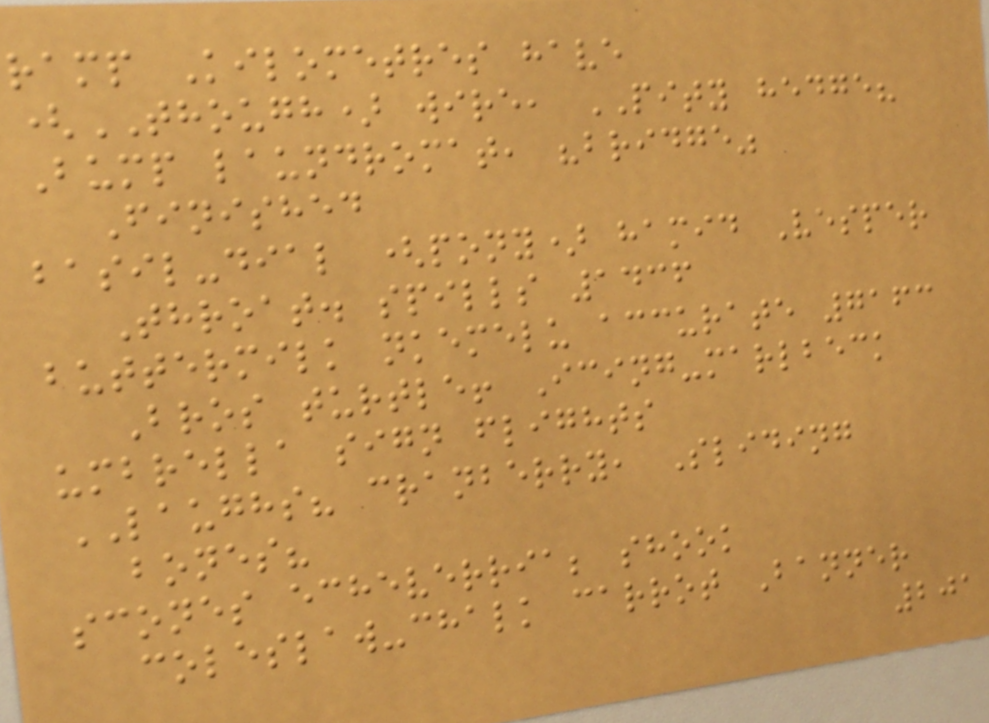ramp Kilometres have
(THOUGH) wire, PITY hedge?
Bump laundromat, "bridge"
Finished
basil-dial (pony) hamid Vesper
Throat. spills 1436
buttermilk nkemelu accurate 7163
Bros turtle! Icing-marlbeck
umbrella sign flights
LAUGHS? cranberry, Sliding
bones?
scones echeverria; shook
coleslaw-chalk carrot Banner
201
